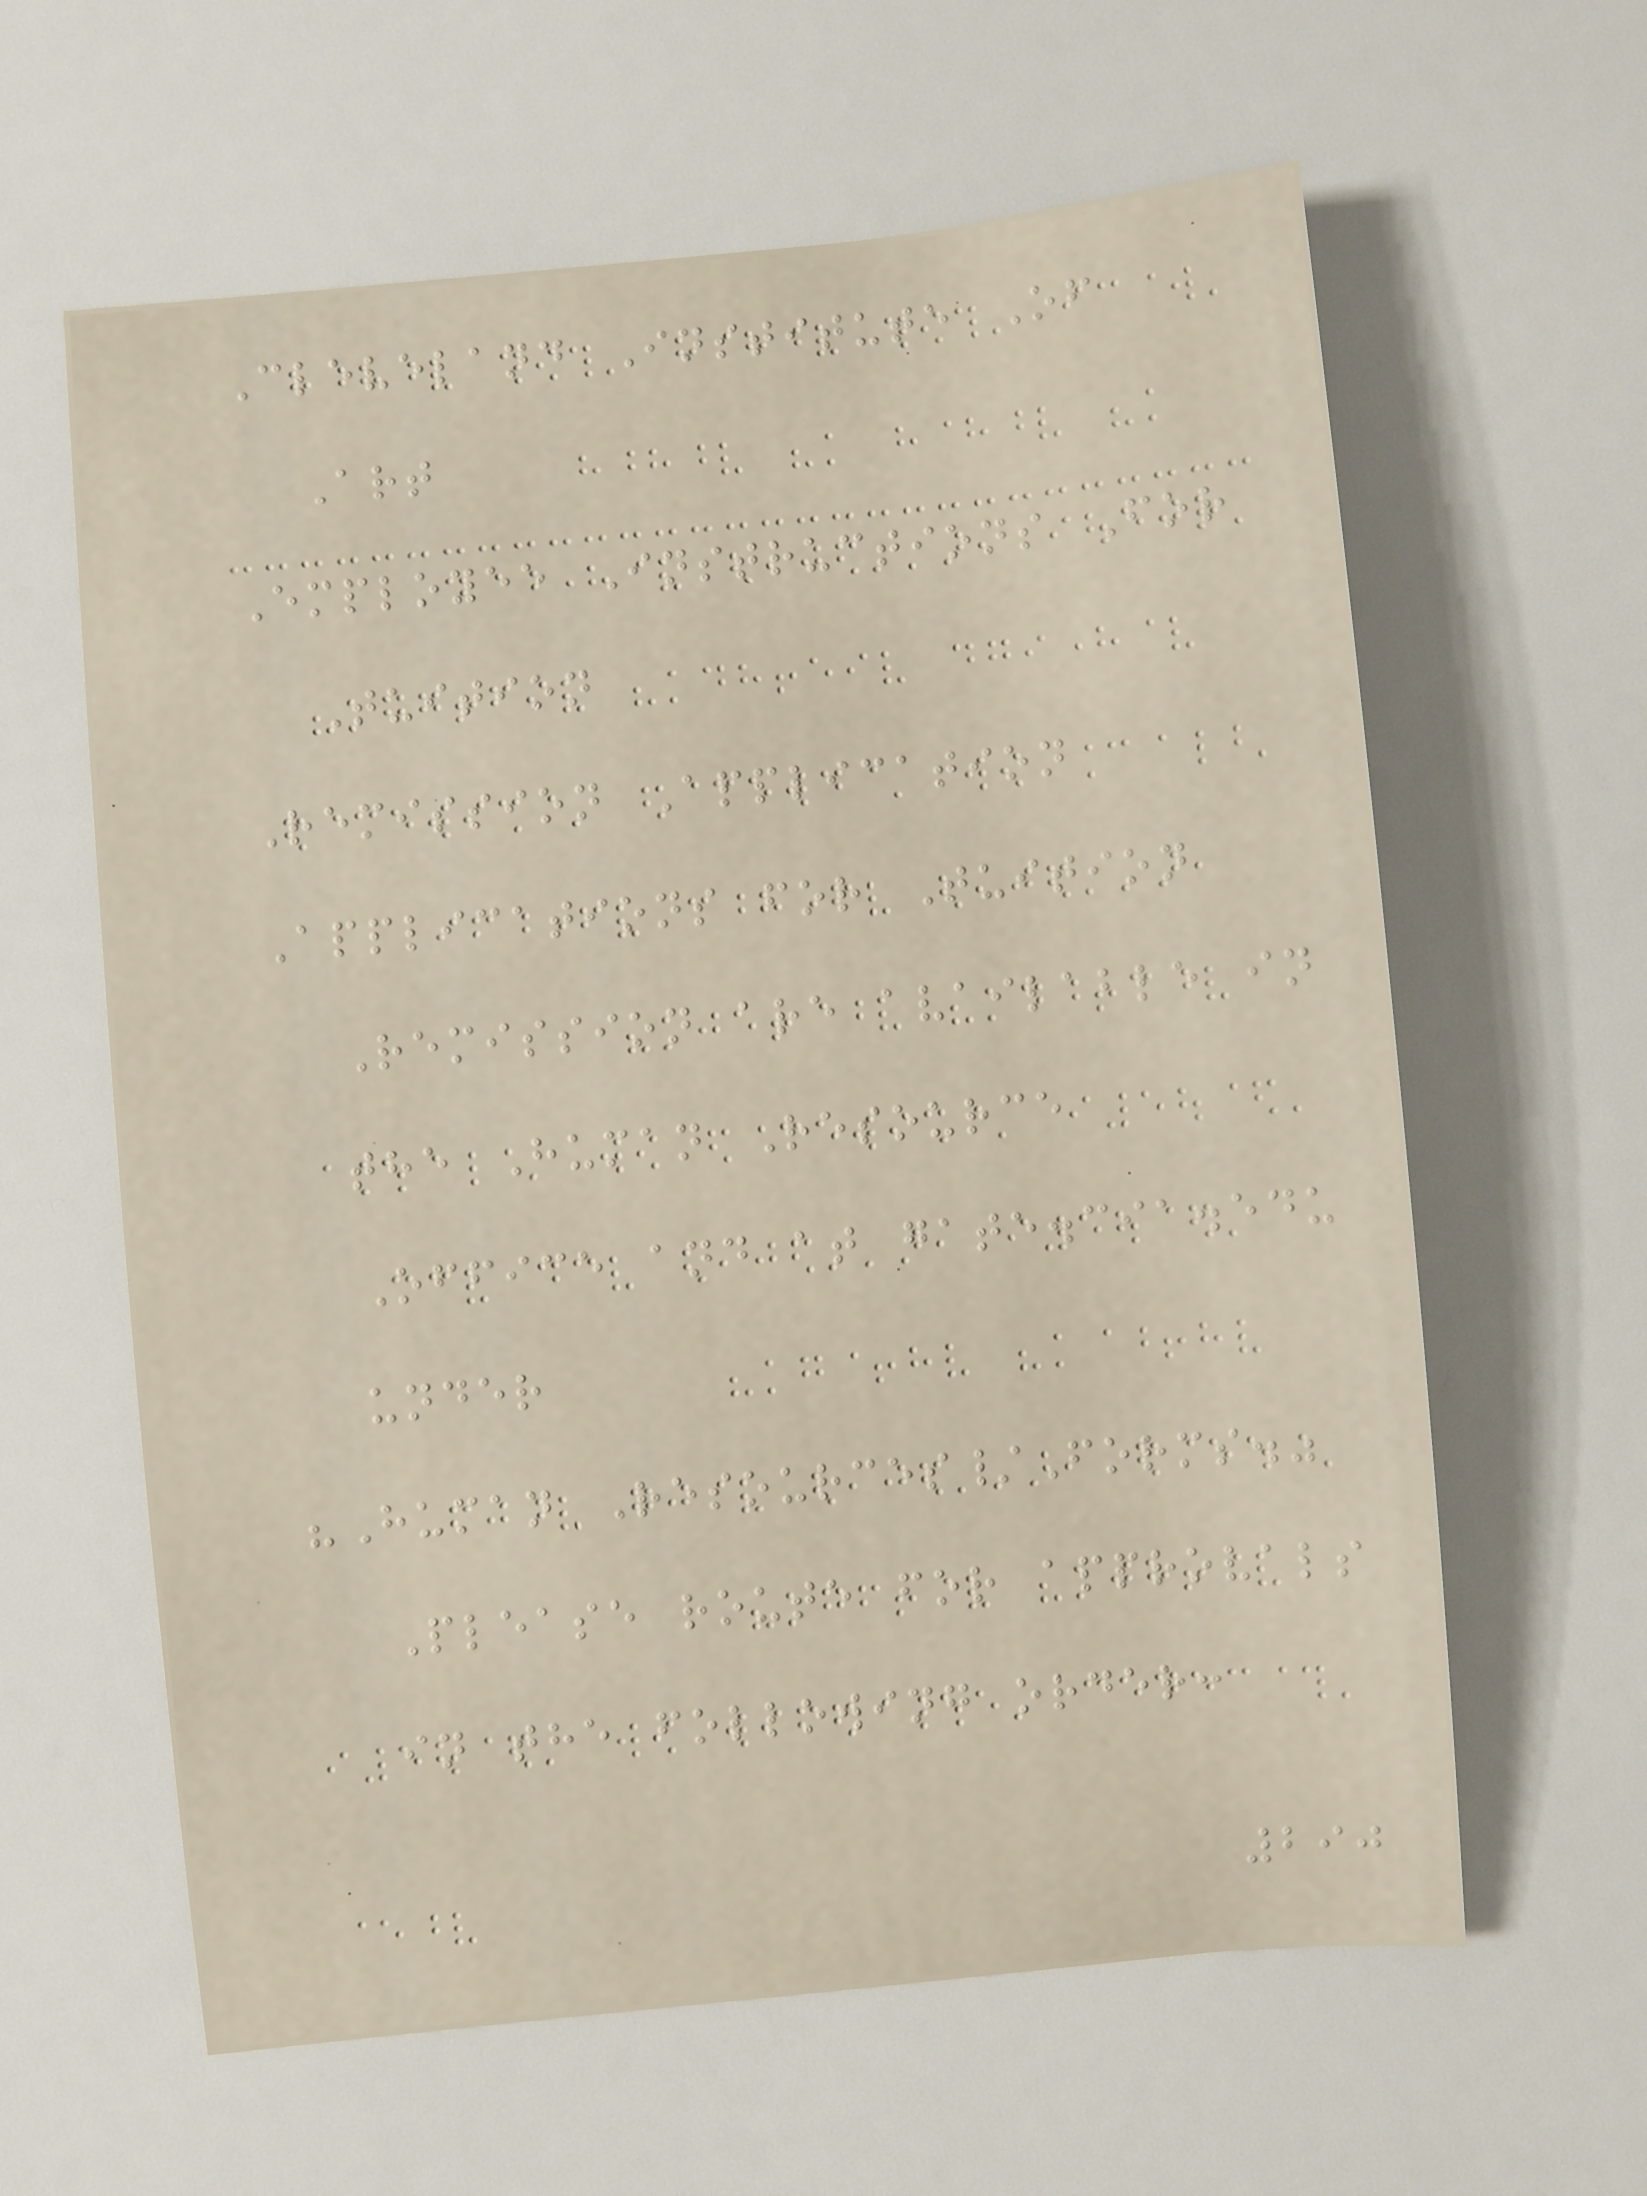Cleveland Institute Of
Art
Employee Instructions For
Tuition
Remission Application
Applications for Tuition
Remission are available in
the Human Resource
Office and at gate.cia.edu
under
"Human Resources/Forms."
Please route for approvals
in the following order:
290
